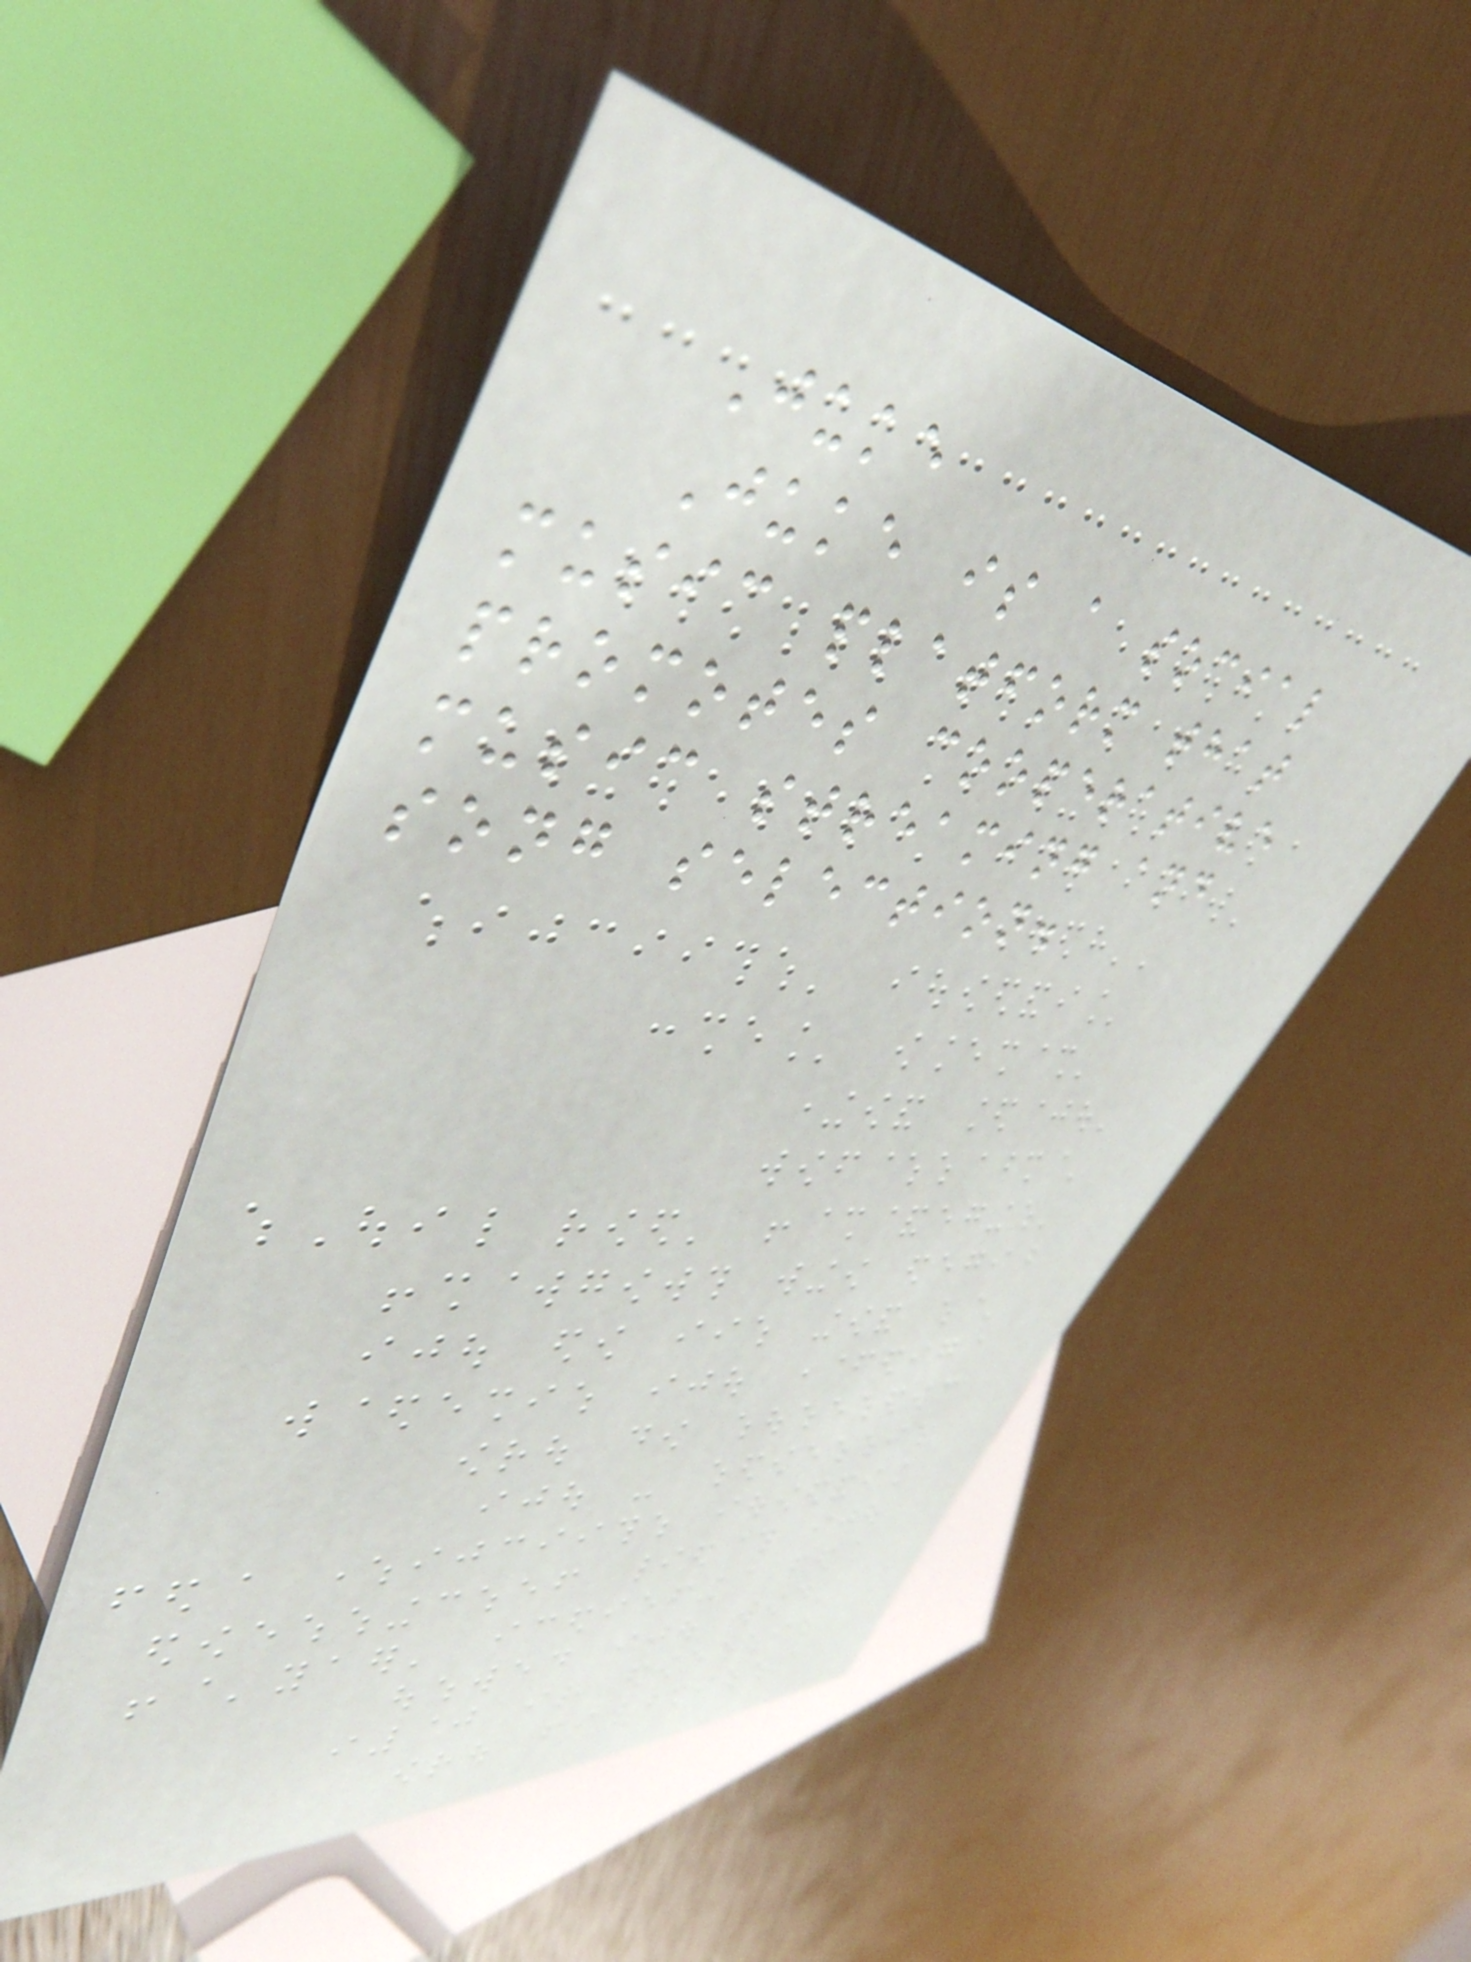Juke
Juke is a social
music platform that
promotes cooperative
music streaming and
song selection.
